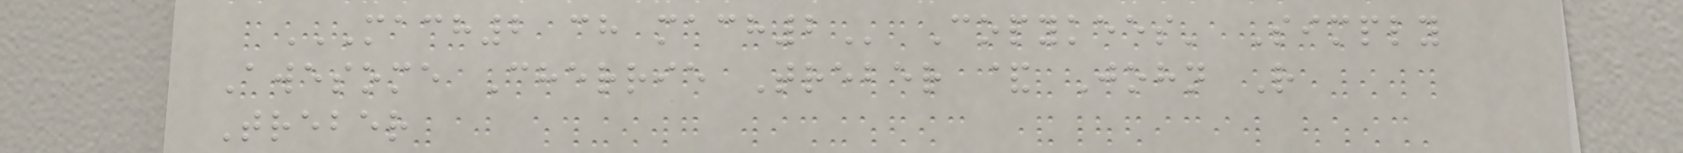MACH2 CH MACH2 Copykees' Simply
Awesome Cherrie Treber & John R
Treber
